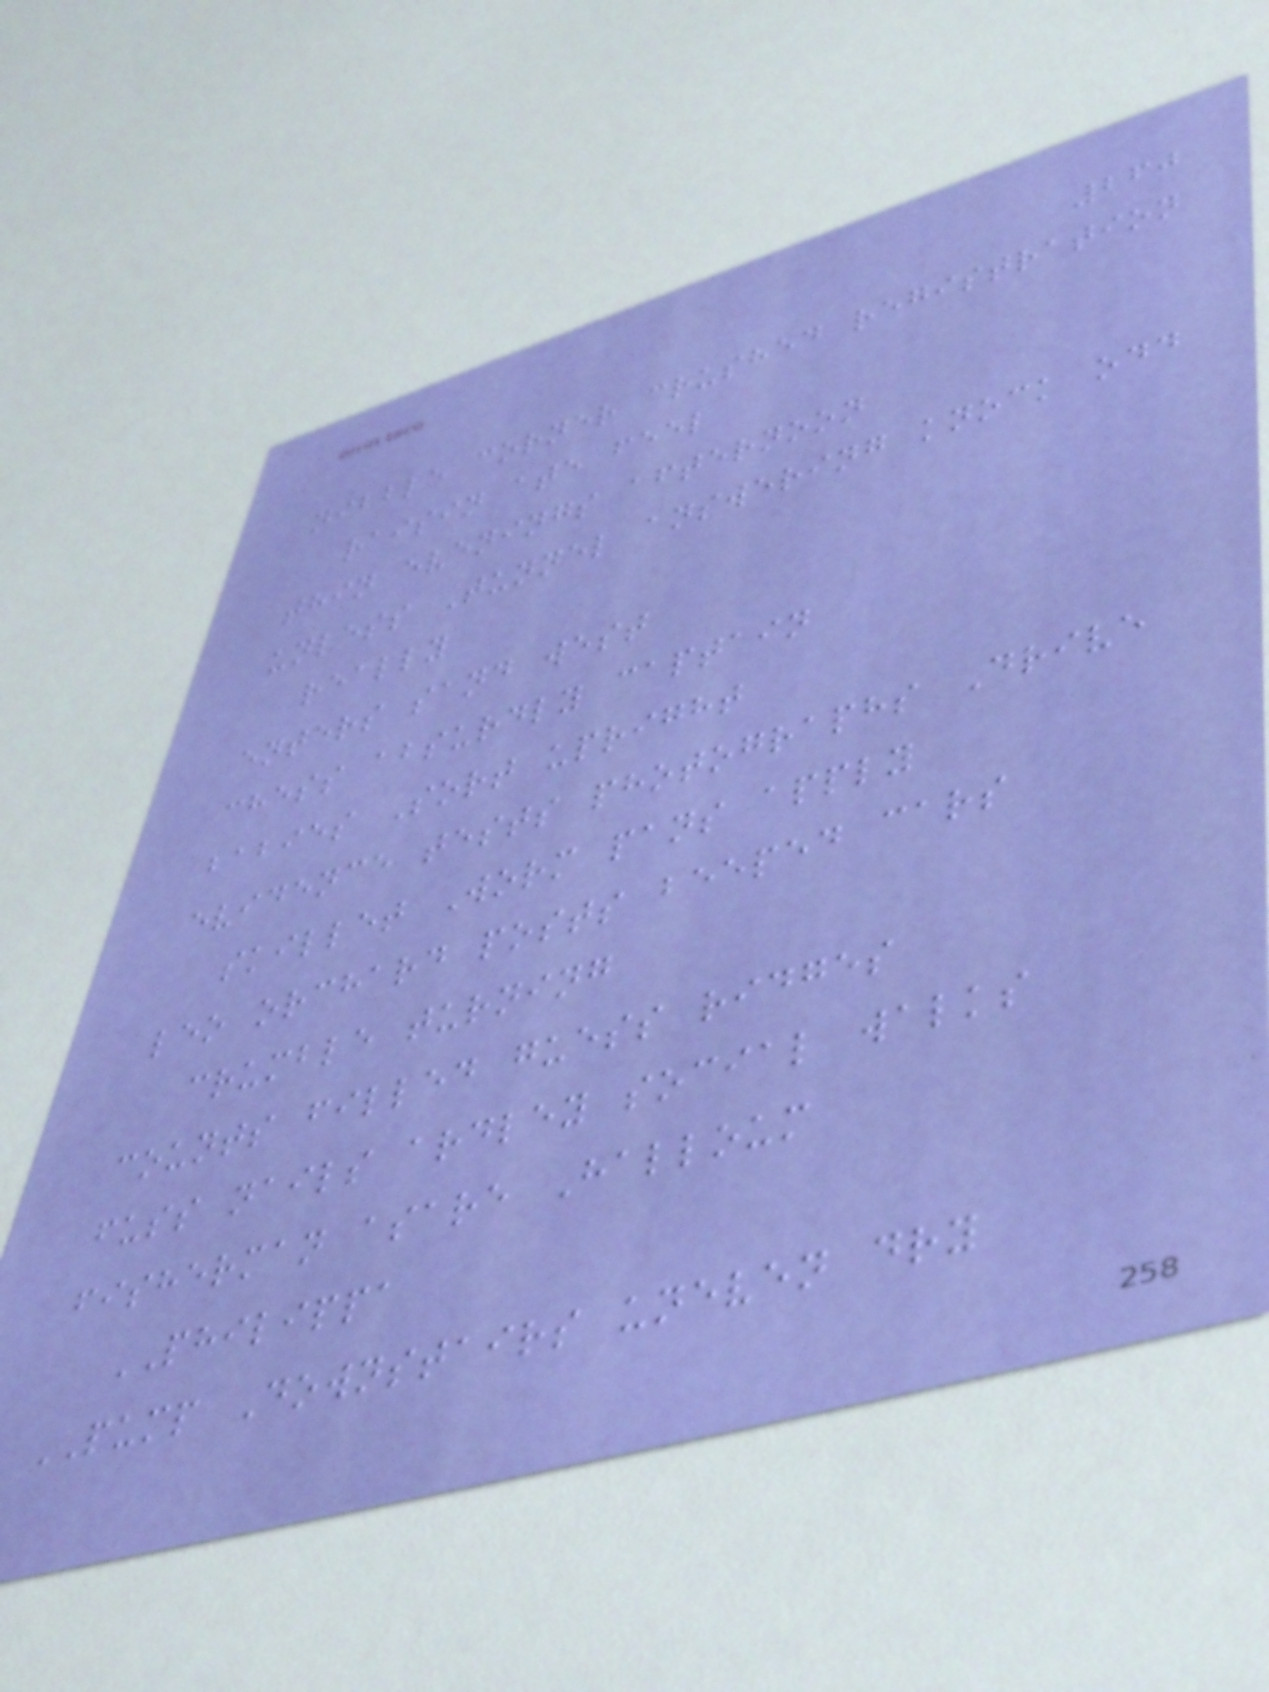260
nibble corner crushed registration
raisin ate feel
thin evenings afternoon
unless Tunnel answering knock odd
really
enters sand west
chess absurdly captain
babies Sort upright
evidence tests photographs Drive
skillet Worm pans apply
leo orchard posts beeped cars
crumble turning
counts filled guess ridges
fuss nails ardley social walks
fisherman asare Halloum
PHILIPPA
PUMP Downstairs uneven dry
